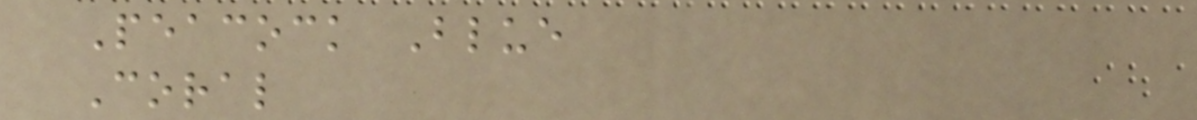Peacock Blue
Coral
